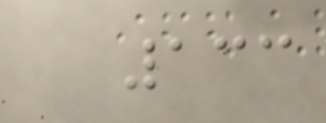133
